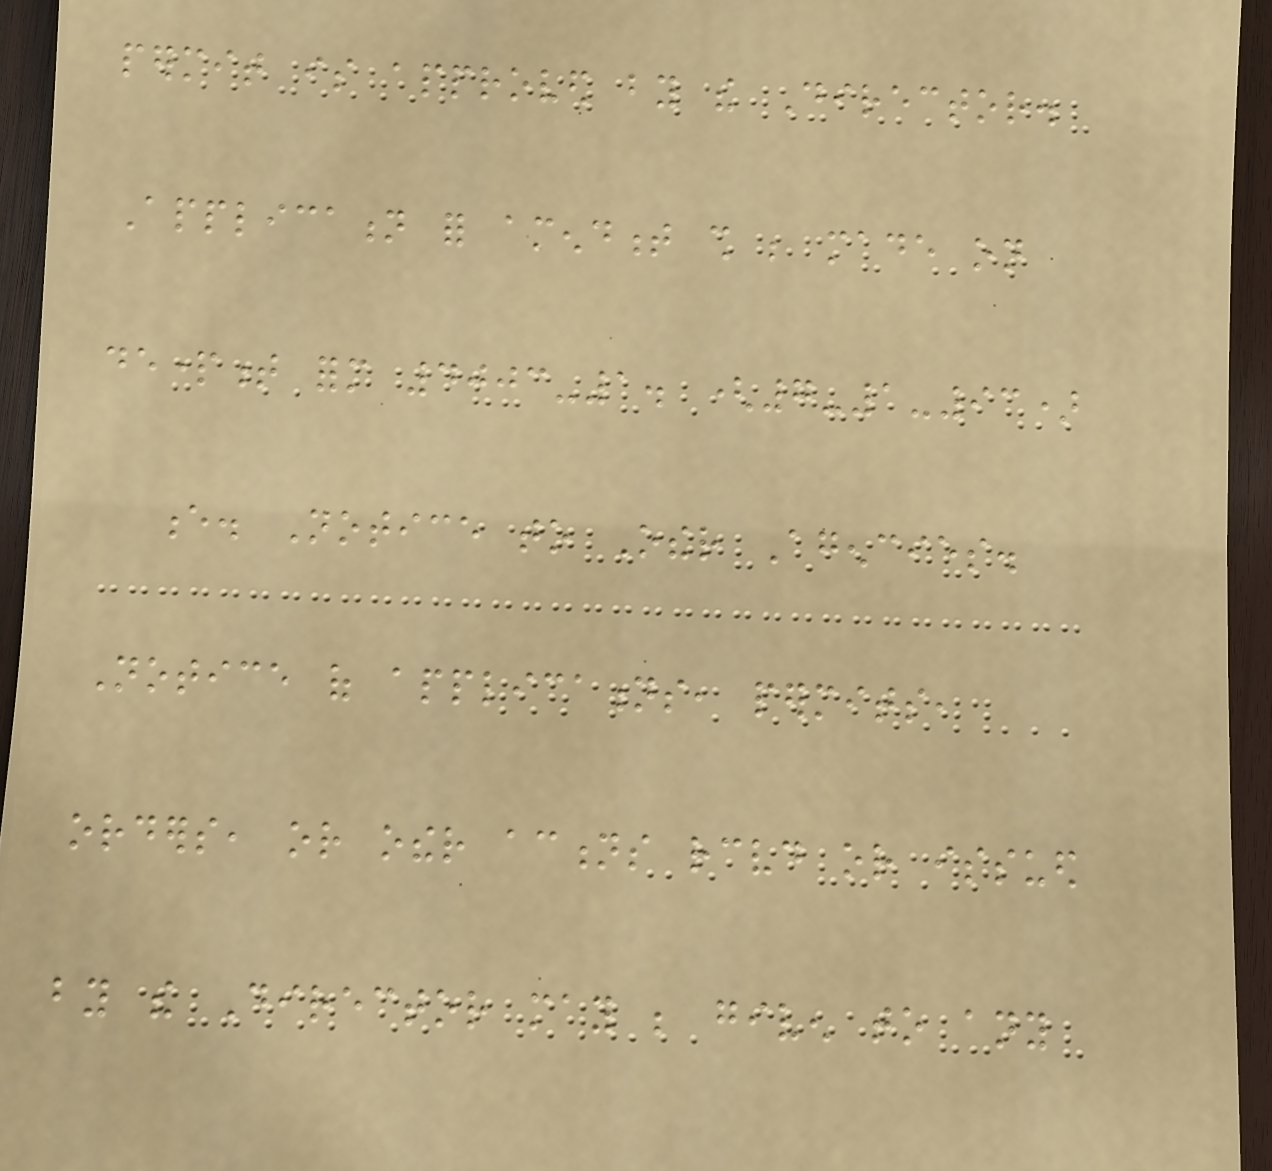permit is approved by the Director.
Application for amendment shall be made on
department form 4003-1. (7-1-93)
e. Notice to Other Agencies.
Notice of applications, permits,
orders, or other actions received or issued
by the Director may be given to any
